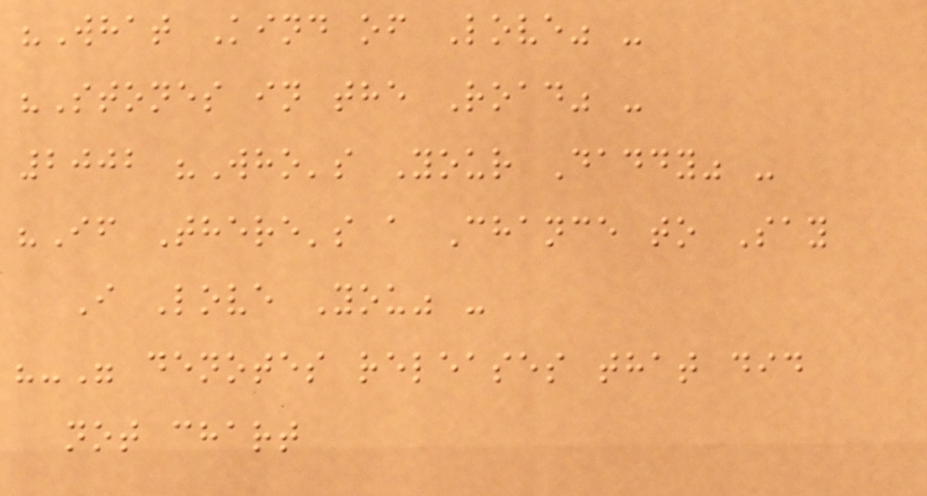"What Kind of Love" -
"Stones in the Road" -
2002 "Who's Your Daddy" -
"If There's a Chance to Say
I Love You" -
"-" denotes releases that did
not chart
